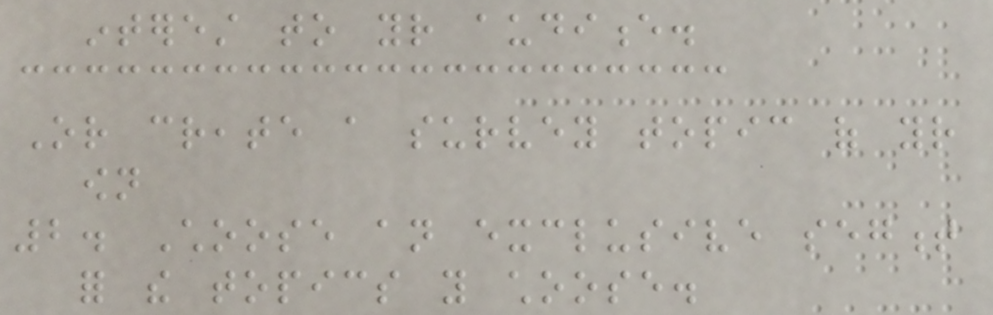interest to your audience.
Or create a survey topic of your
own
2. Choose an exclusive segment
for the topics you choose.
